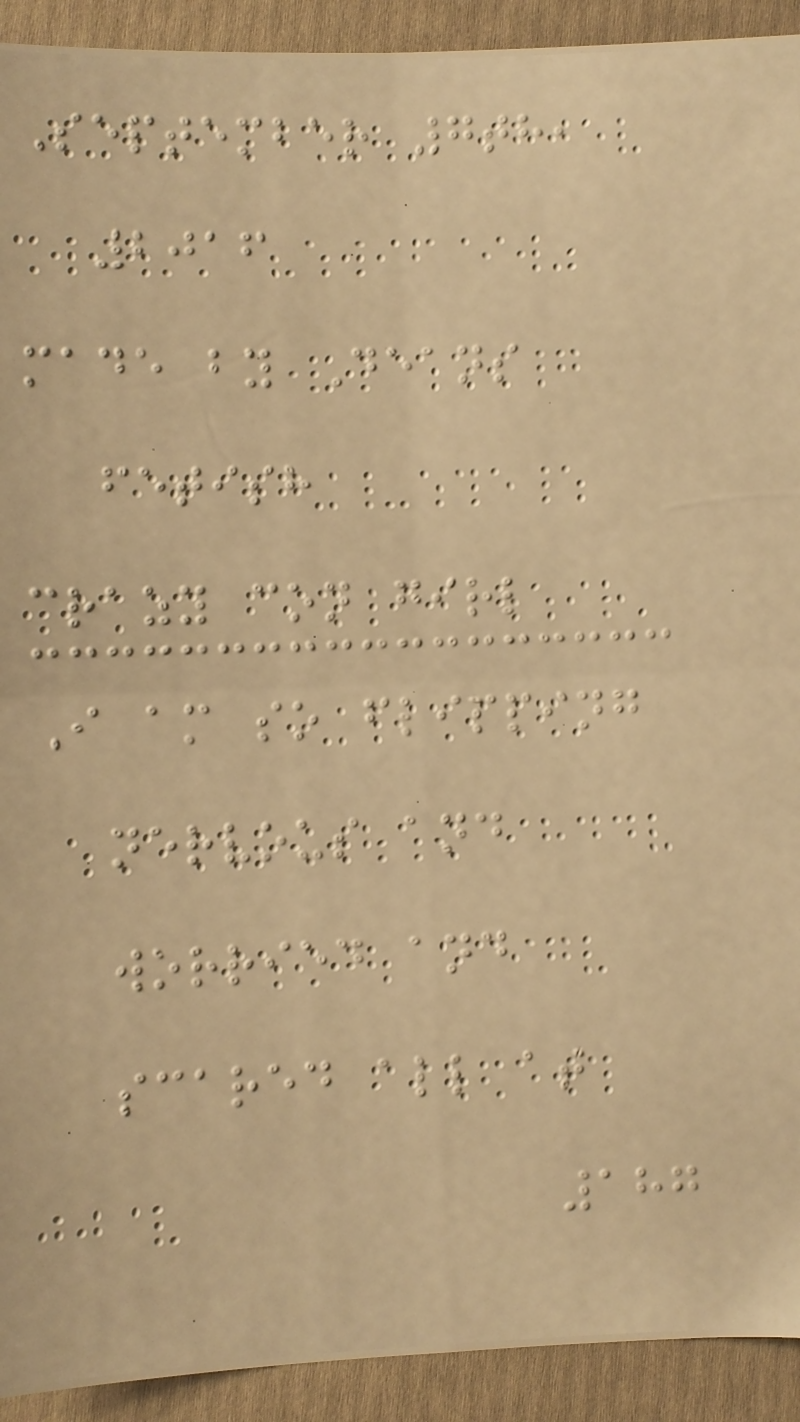September 7th,
2016
made by Deans
fetish
crazy con girl
I am so flipping
nervous and
worried and
scared all at
187
